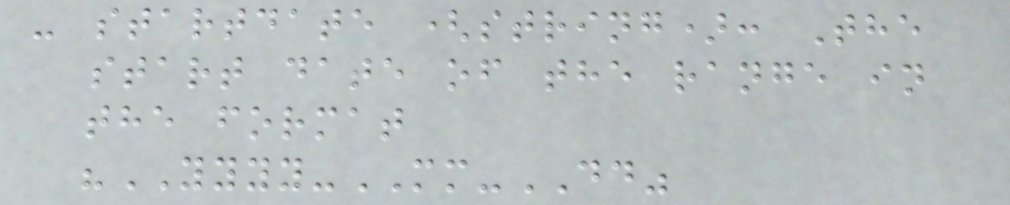- startdate (string): The
start date of the range in
the format
"YYYY-MM-DD"
